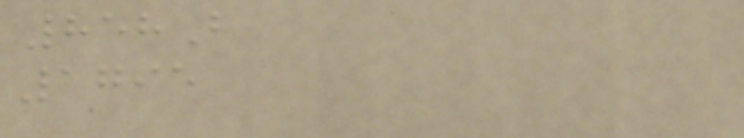858B
1795
